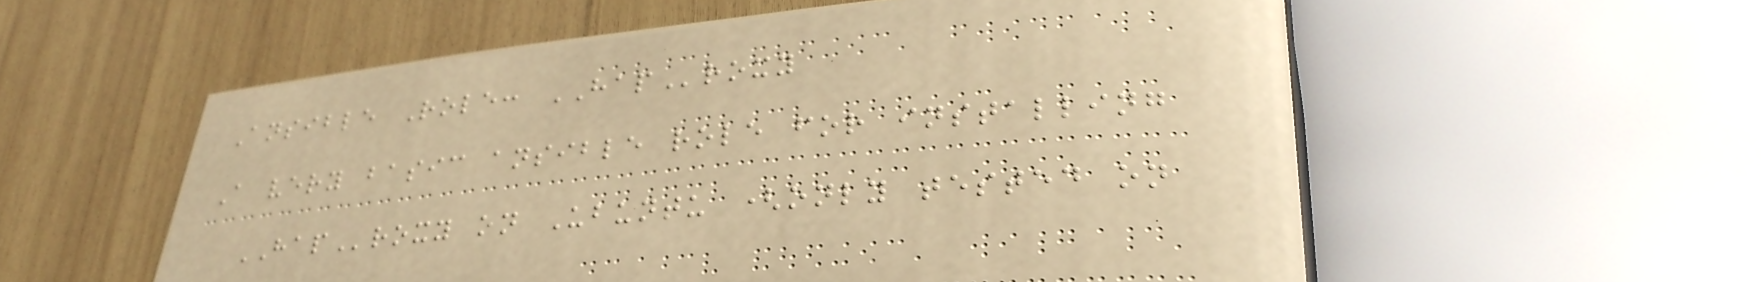Ansible Role: HAProxy
A very basic ansible role for installing
HAProxy on Ubuntu (only tested on
